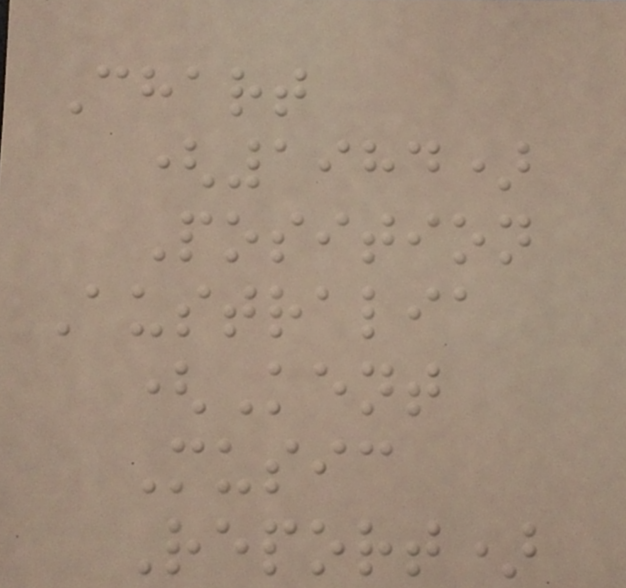Chart
(1984)
Position
Australia
(Kent
Music
Report)
